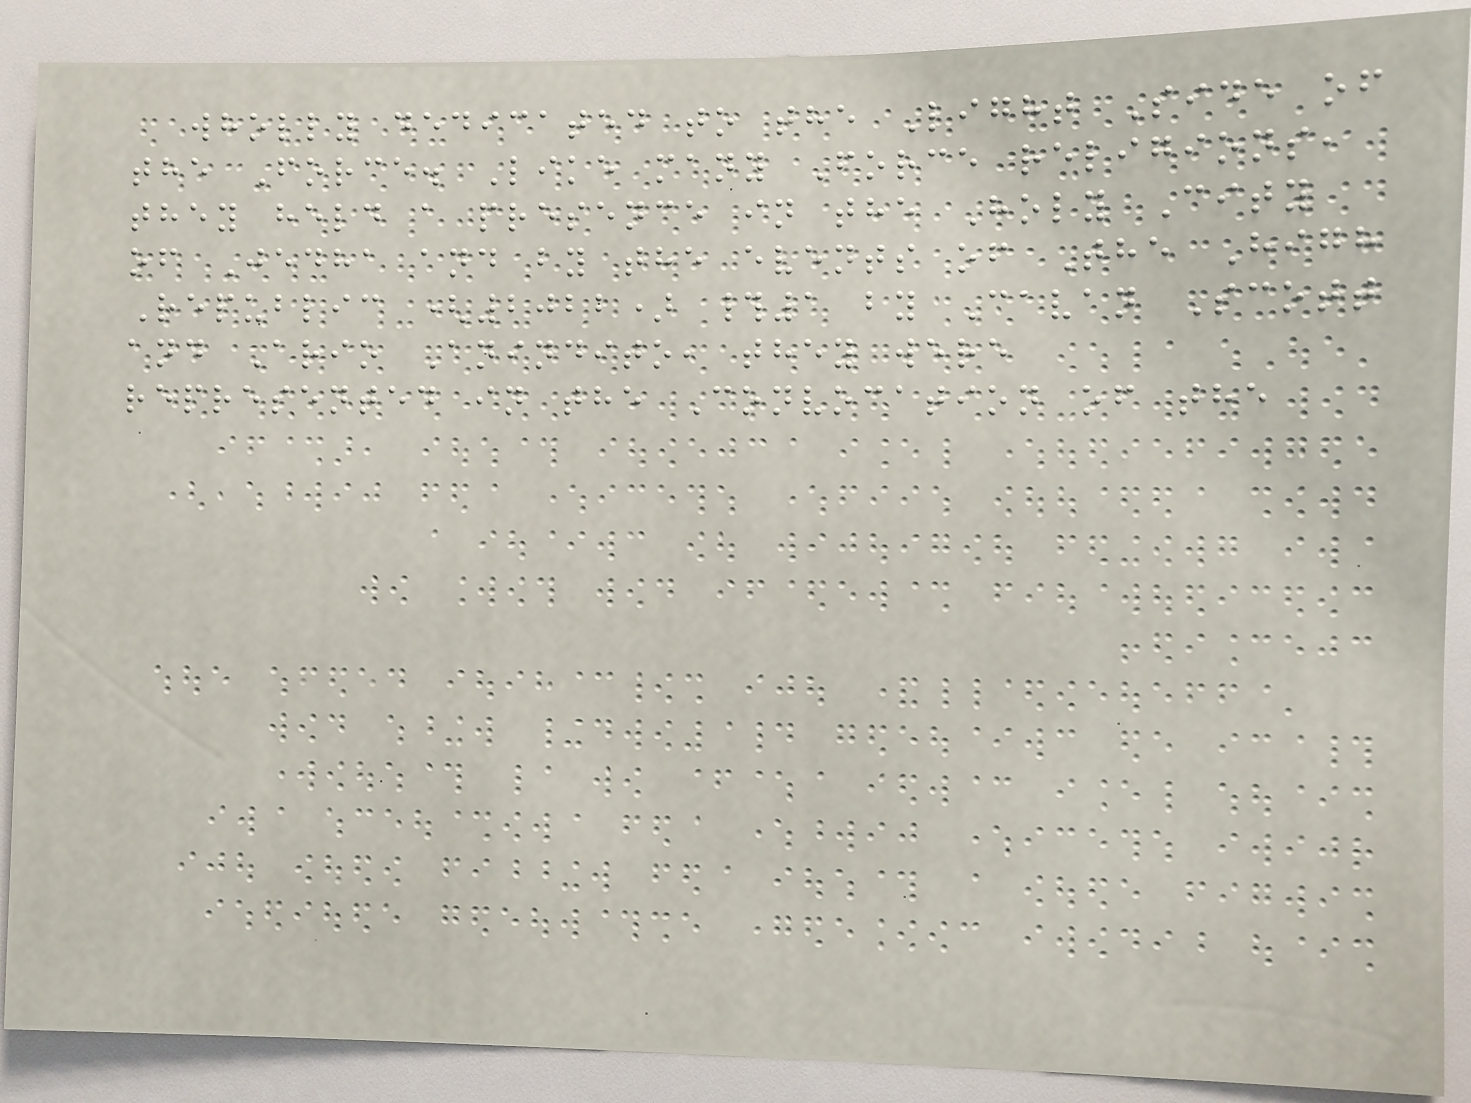wholly dedicated to the Light Side of
the Force. Like many Force religions,
they held a presence in the Holy City
of Jedha and by the events of The High
Republic (2022) #1 by Cavan Scott
and Ario Anindito, they were
represented in the Convocation of the
